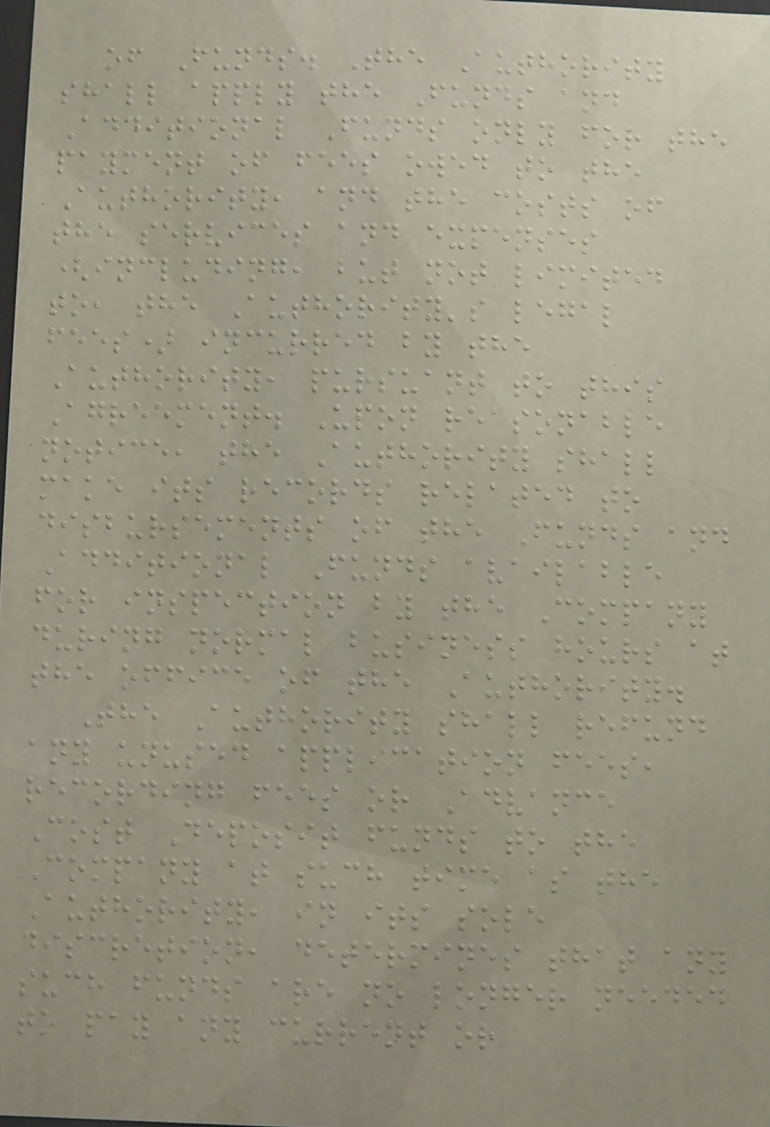of Funds. The Authority
shall apply the Funds and
Additional Funds only for the
payment of fees owed to the
Authority, and the costs of
the services and expenses
(including, but not limited
to, the Authority's legal
fees) incurred by the
Authority, pursuant to this
Agreement. Upon reasonable
notice, the Authority shall
make its records related to
disbursements of the Funds and
Additional Funds available
for inspection by the Company
during normal business hours at
the office of the Authority.
The Authority shall refund
any unused application fees,
recording fees or Advance
Cost Deposit funds to the
Company at such time as the
Authority, in its sole
discretion, determines that any
such funds are no longer needed
to pay any current or
